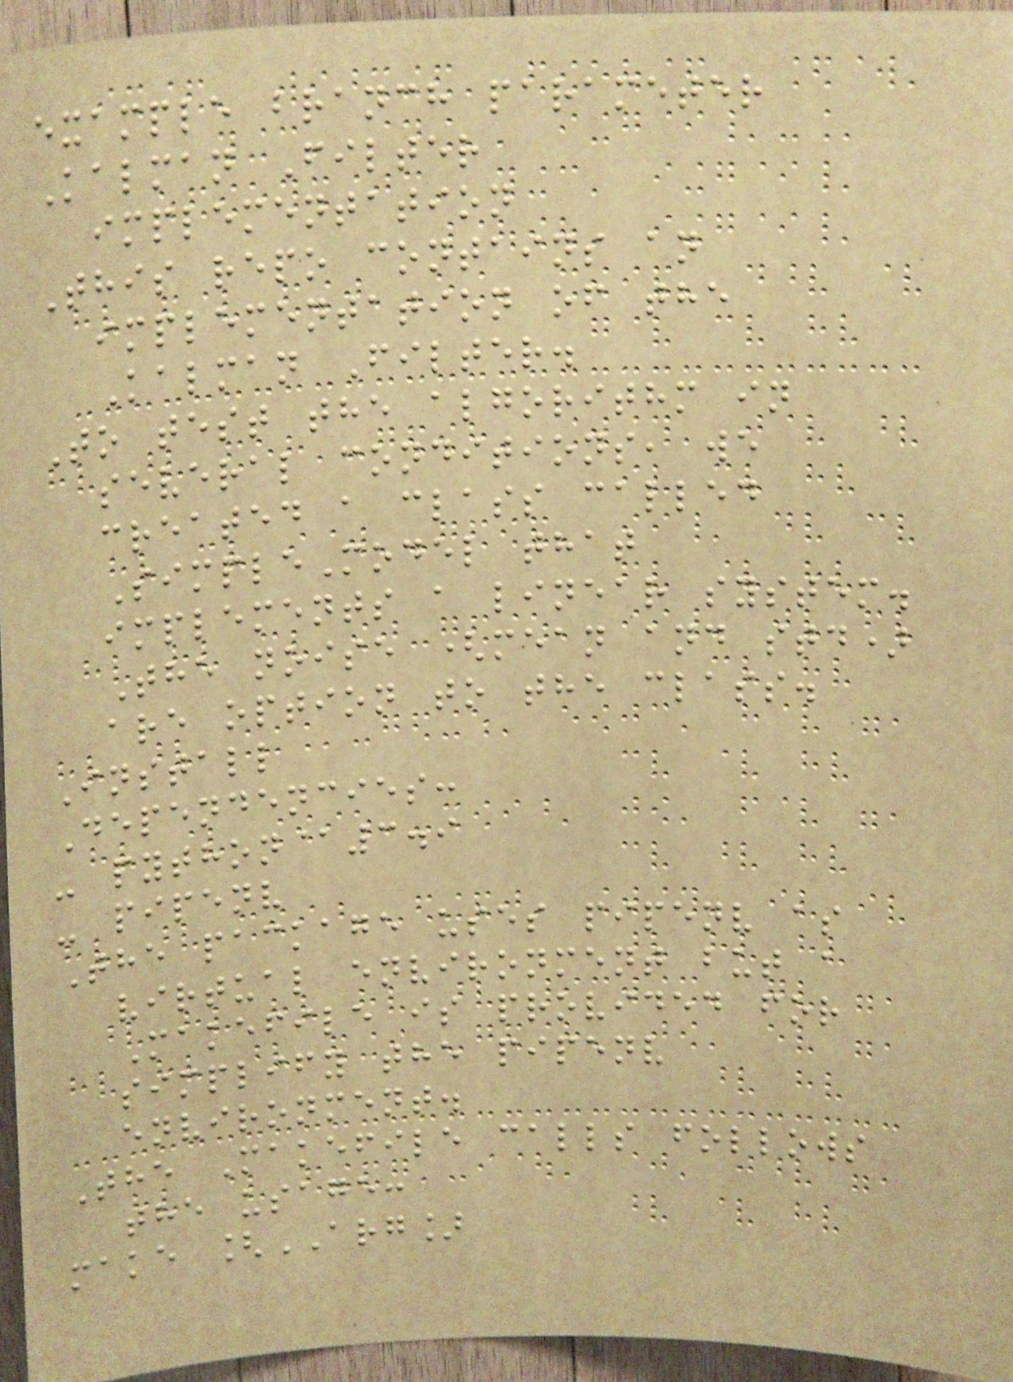example branch parameter
Kalman Filter
implementation
This repo contains an
implementation of the
Kalman Filter.
To test the algorithm in
several conditions, we
created a class called
SimpleModel that
implements a linear system.
The noise (mean and std)
are option to the class.
Install
Dependencies:
- python@3.9
- pipenv
The package uses pipenv as
virtual environment but a
Makefile is provided for
simplify the pipenv
environment.
The Makefile calls follows
the usage:
make [ARG]
